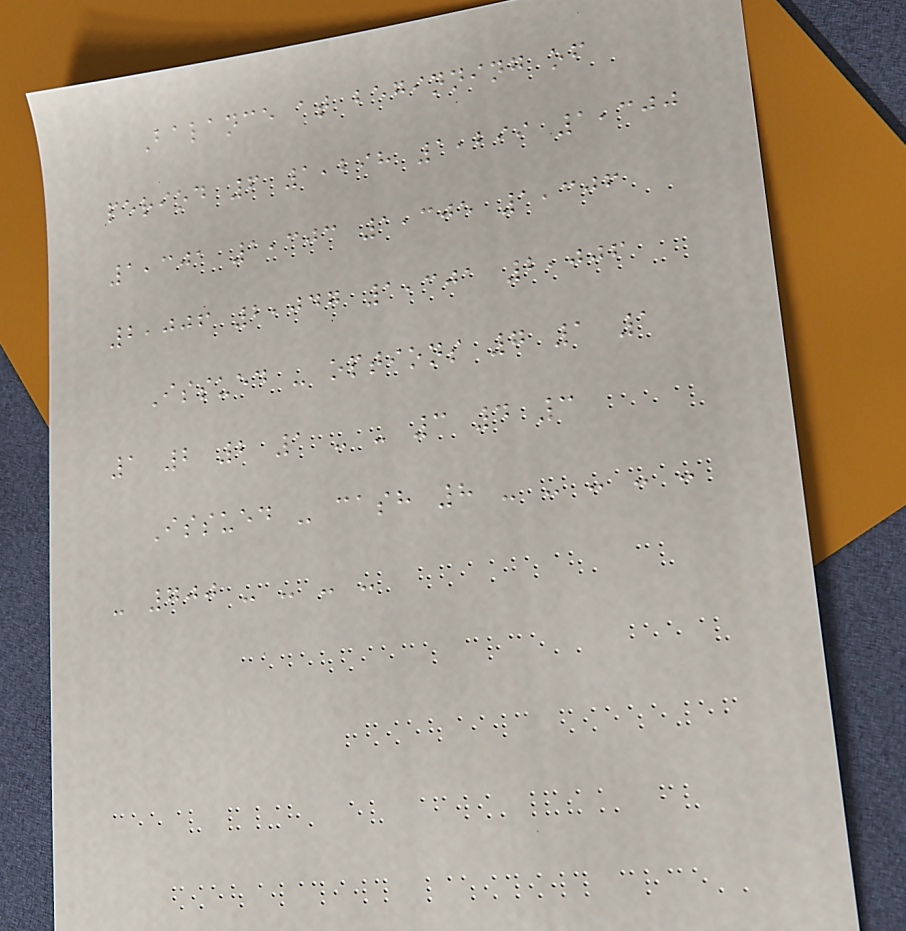Balance at beginning of
period 6 1,298 1,299 1,300
1,301 1,303 1,305 1,306
2,006 2,047 1,301 2,006
Issued - options 7 1 1
1 2 2 1 - - 3 4 3
Issued - cash 8 - - - - -
- 700 - - - -
